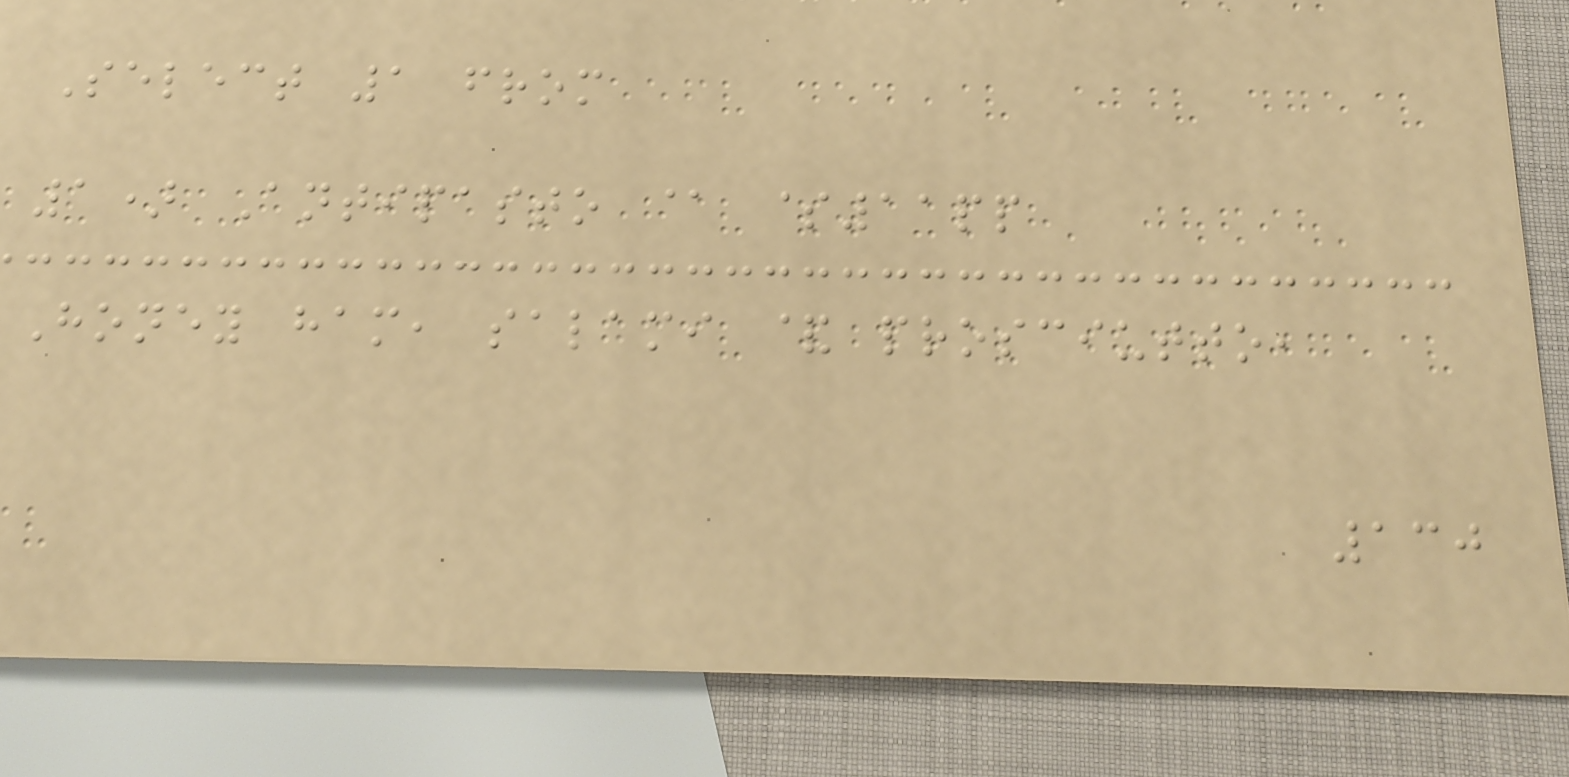Select 1 from
1) Antipasto @ $11pp
Honey ham, salami & prosciutto,
130
